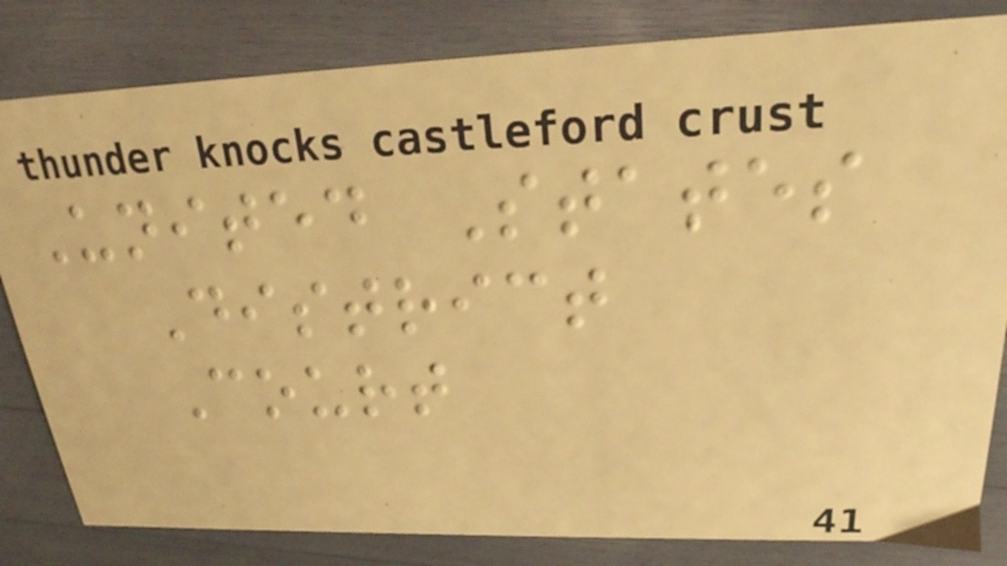United States
District
Court
